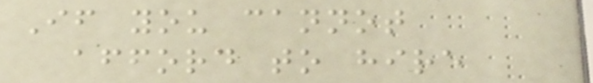If you cannot
afford to hire
